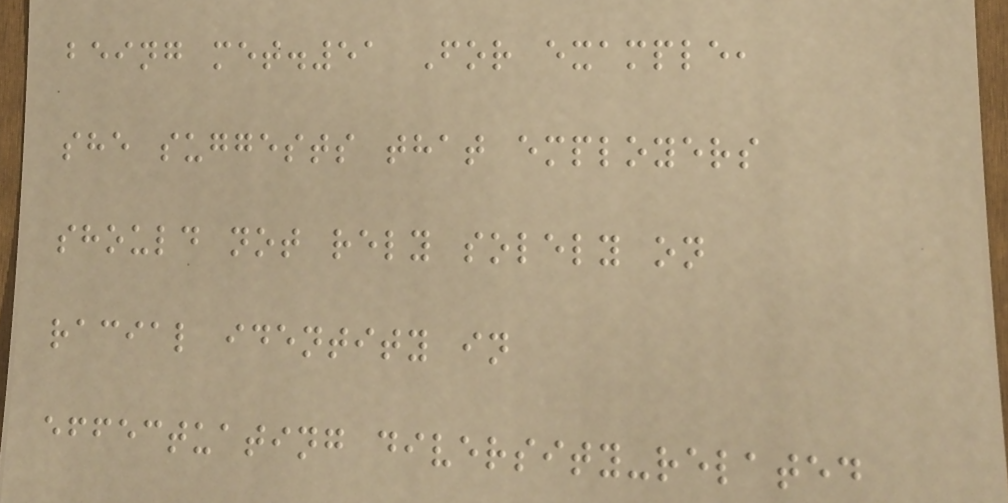being met.51 For example,
she suggests that employers
should not rely solely on
racial identity in
effectuating diversity-related
